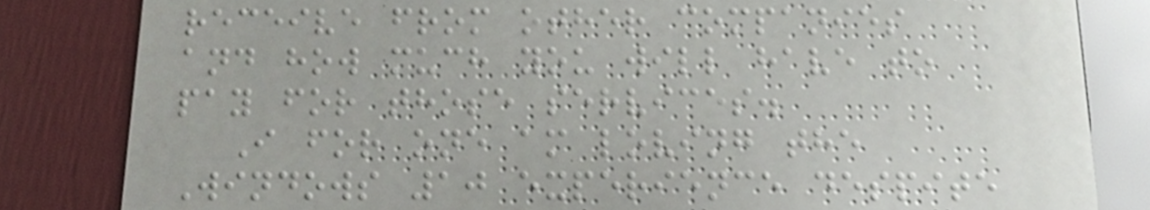receive from other companies
and how much you will have to
pay for those services.
I for one am loving the
Windows 10 experience despite
